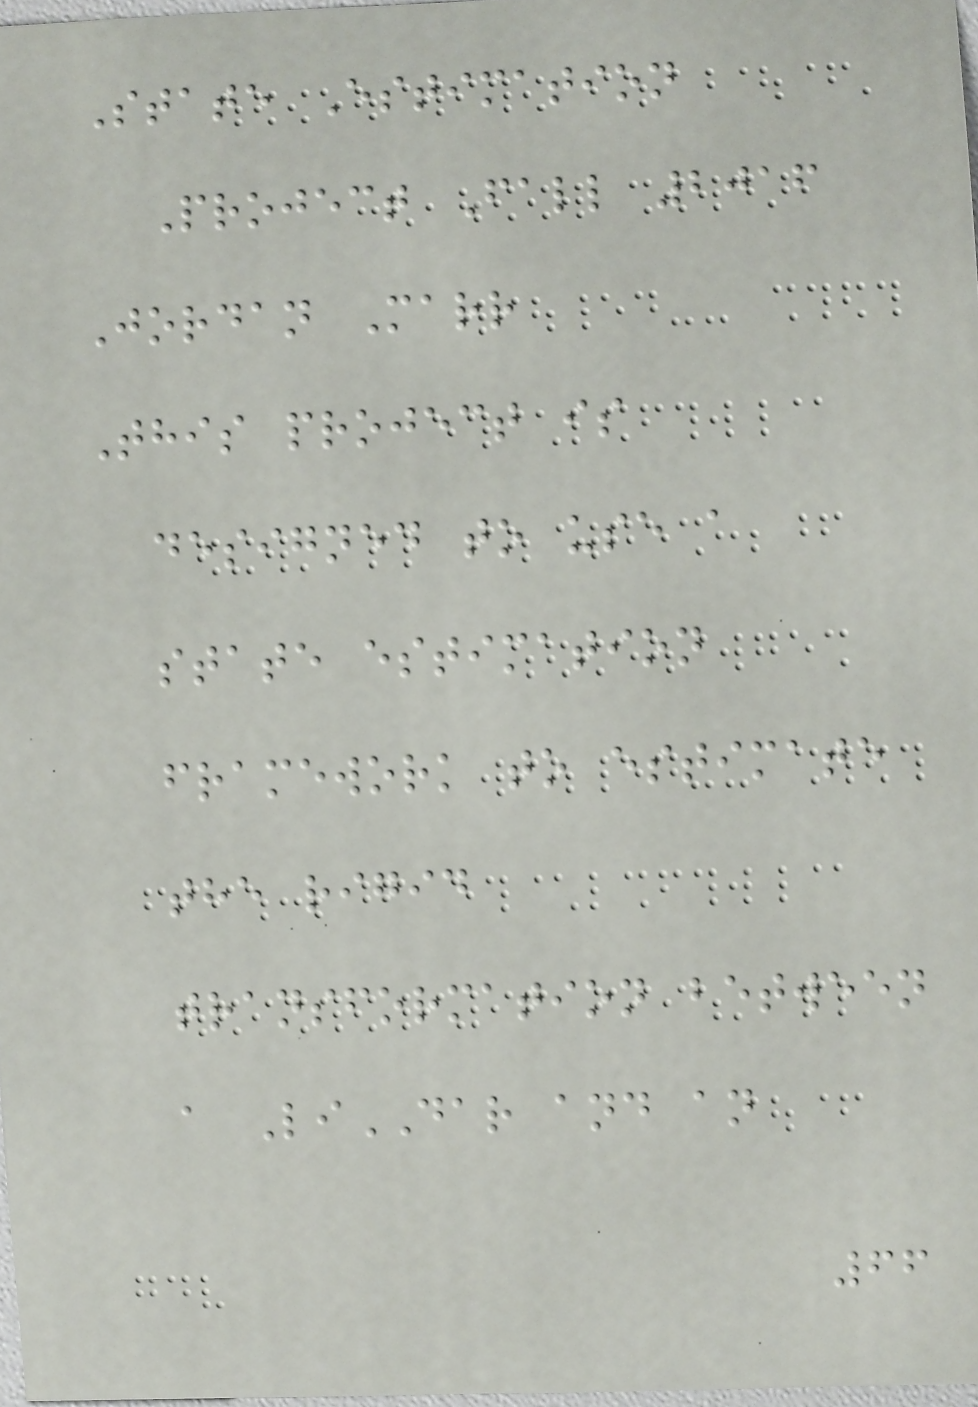State Estimation
Project Fall 2016
Jordan Marr
This project is
designed to use a
state estimation
framework to estimate
the rigid
transformation between
a LiDAR and an
66
